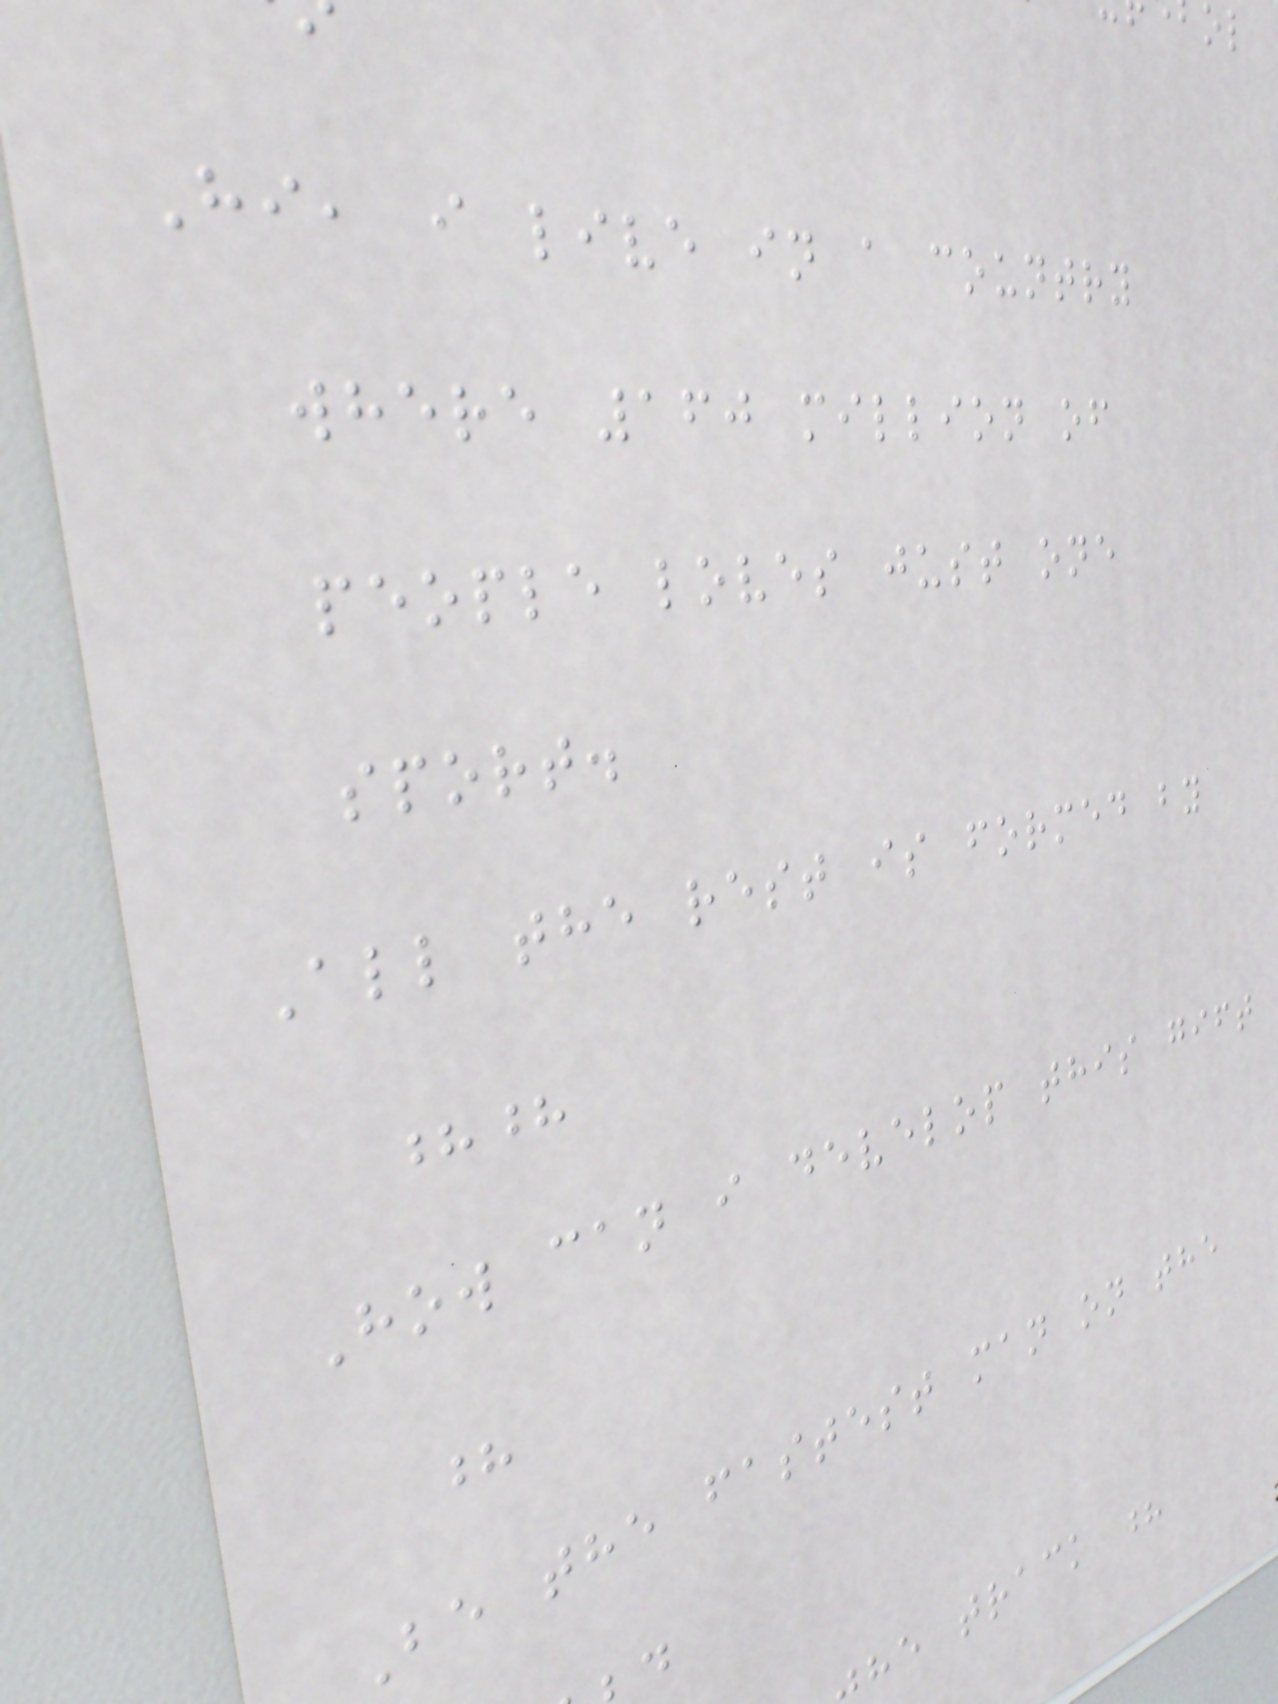Hi, i live in a country
where 160 million of
people loves just one
sport.
All the rest is formed by
??
How can i develop this gift
?
Be the fastest man on the
he track ?
